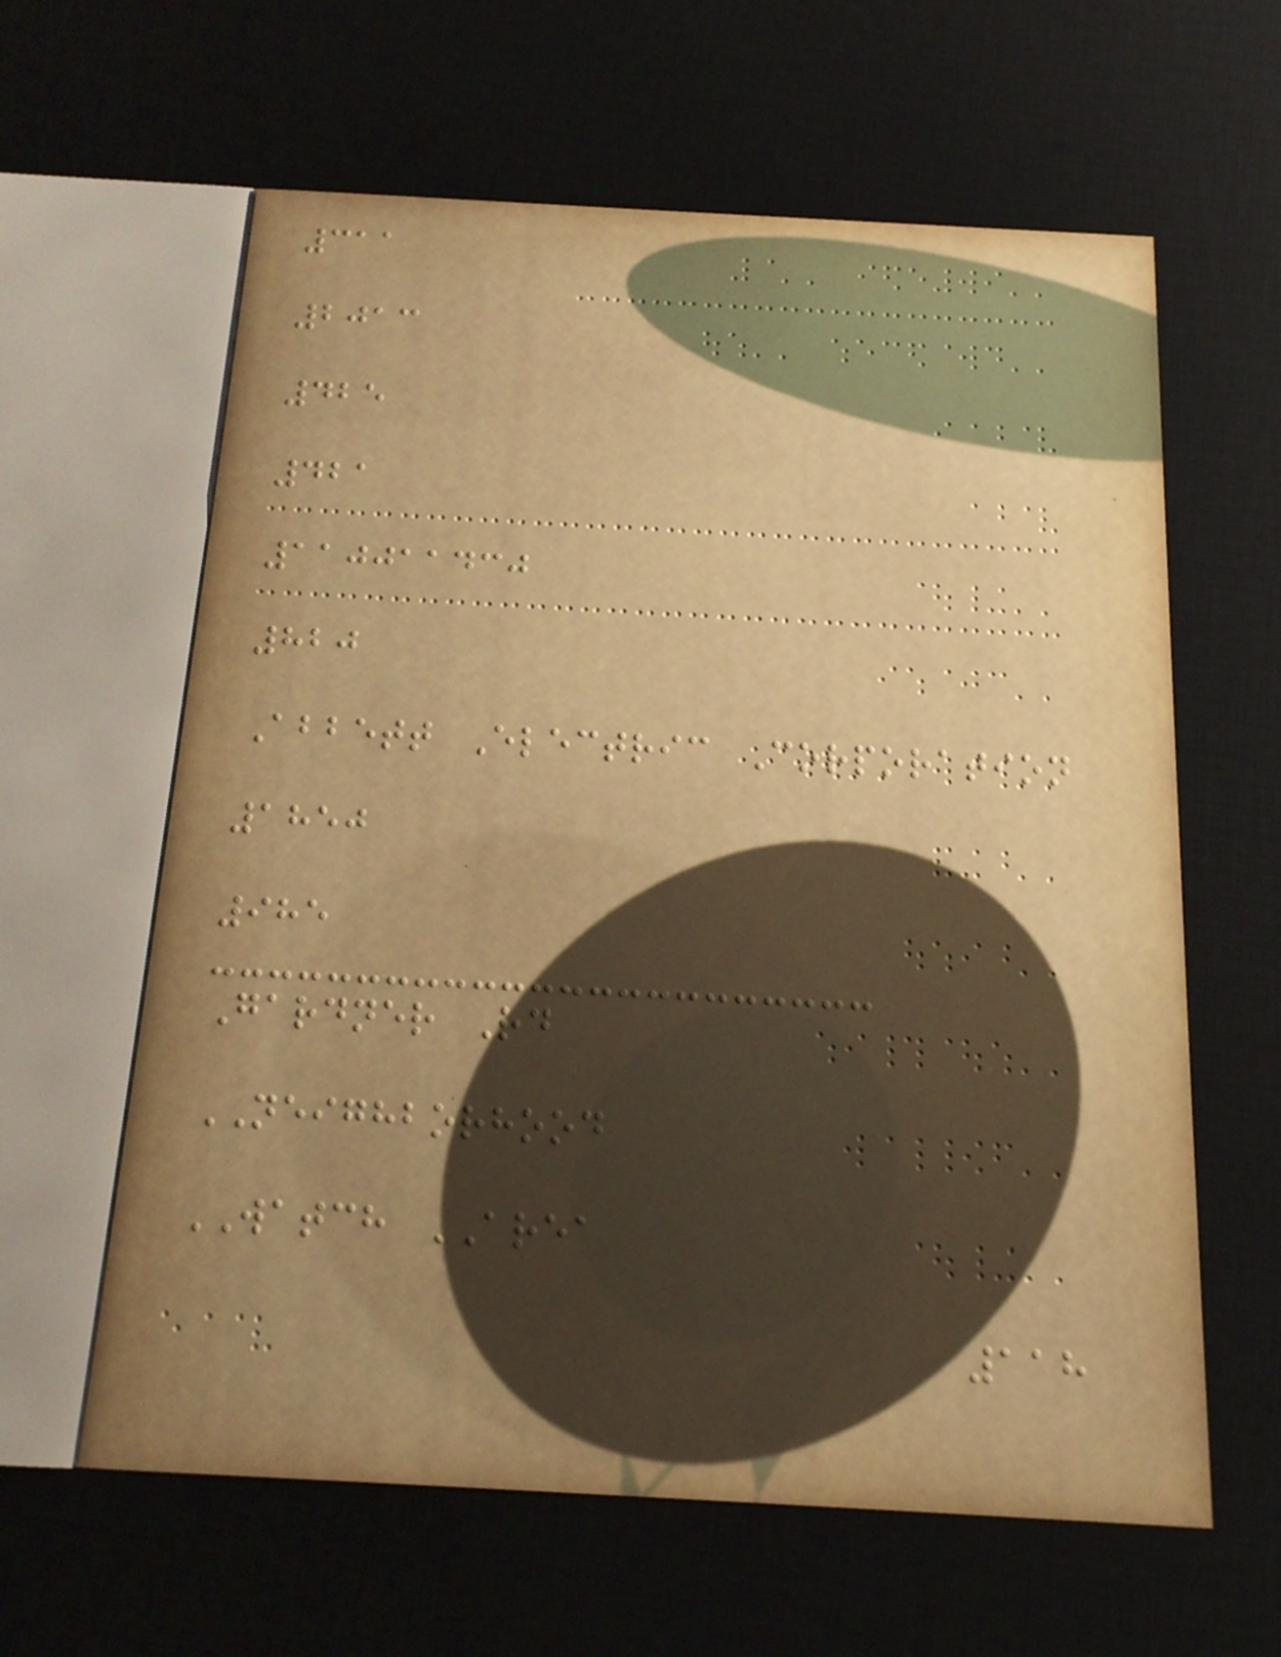311
2013
425
421
110011430
820
Abbett Electric Corporation
1850
985
Gardner Rd
NEIGHBORHOOD
WATCH AREA
118
